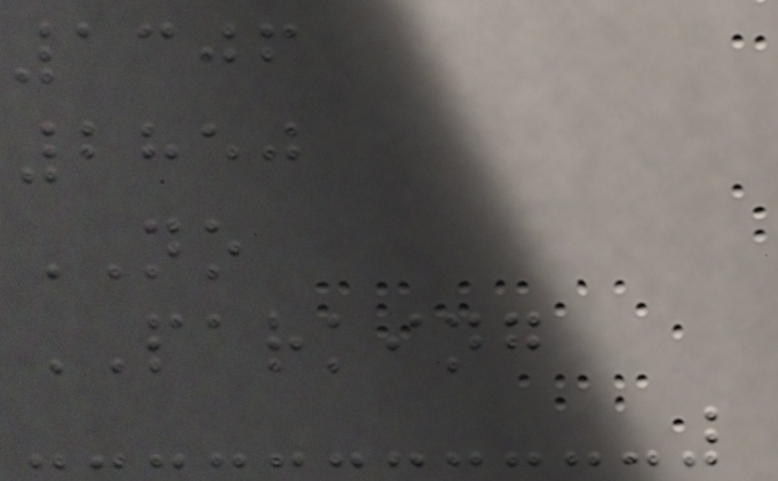1306
2850
NO
PARKING
